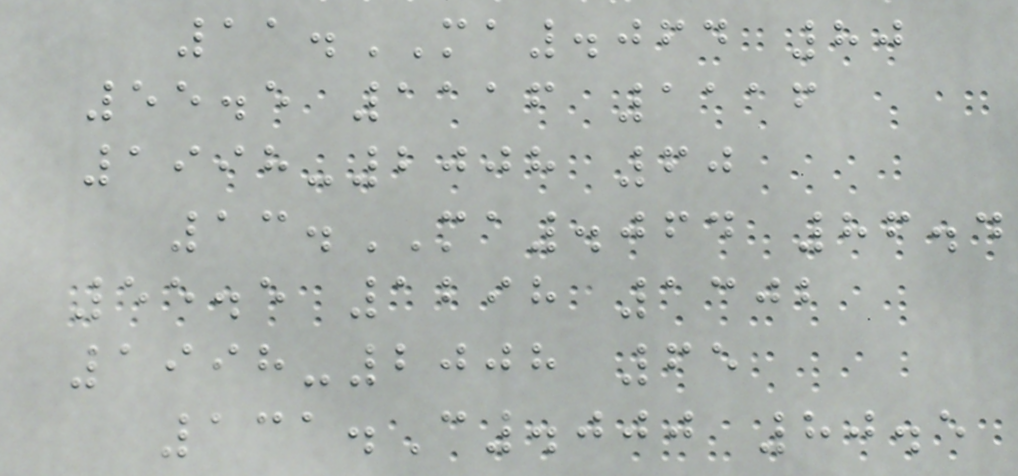11.MA.064 80
55.5 1116 1116
1998-2008 60
13.MA.064 86.4
55.5 1298 1302
1998-2008 65
131.C.000 80.5
